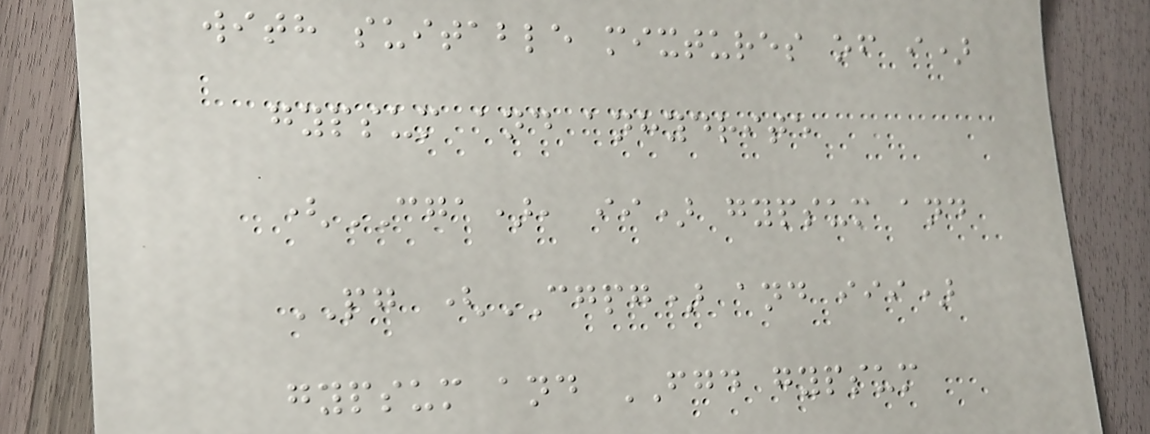with suitable mixtures of i)
gypsum and anhydrite
(CGA), ii) gypsum and
PG (CGPG) and iii)
gypsum and FGD gypsum
